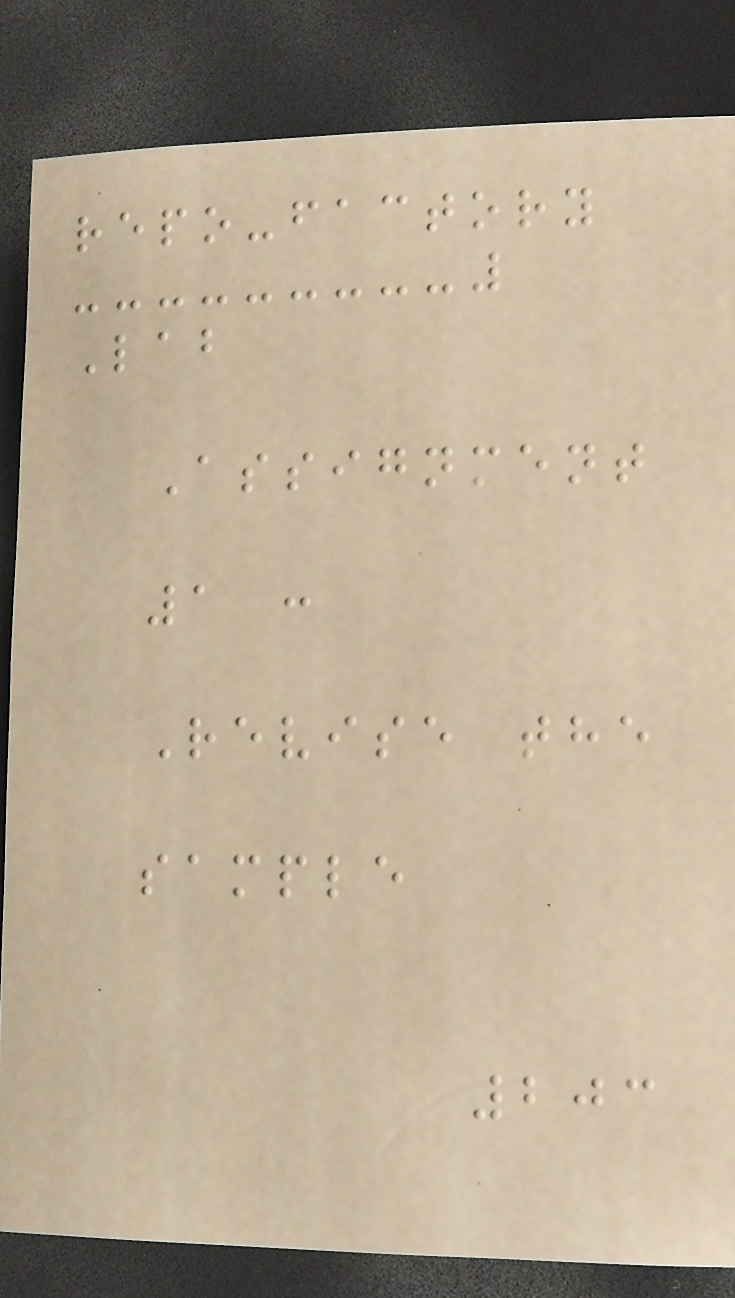repo-factory
Lab
Assignment
1 :
Revise the
sample
203
